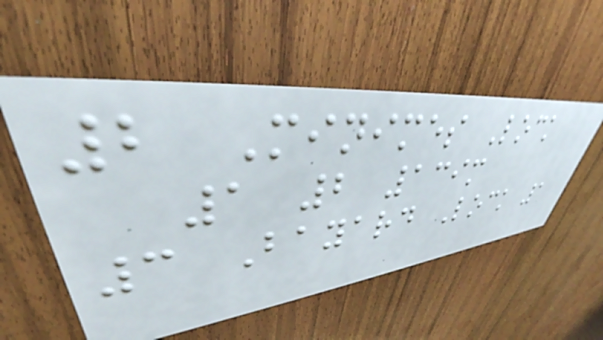2 Minimes Lock
1 2 139m
3 Bayard Lock 1
